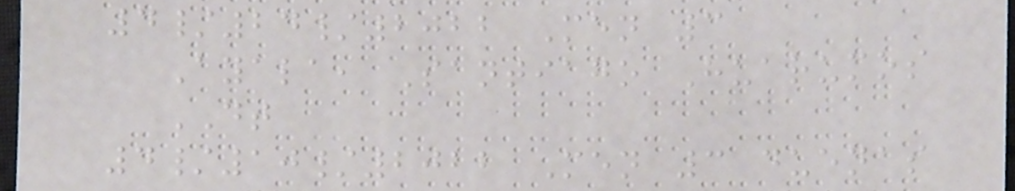4/24/2022 Men 3
Ayala, Santiago Huarumos
DT
4/10/2022 Men 3 duenas
